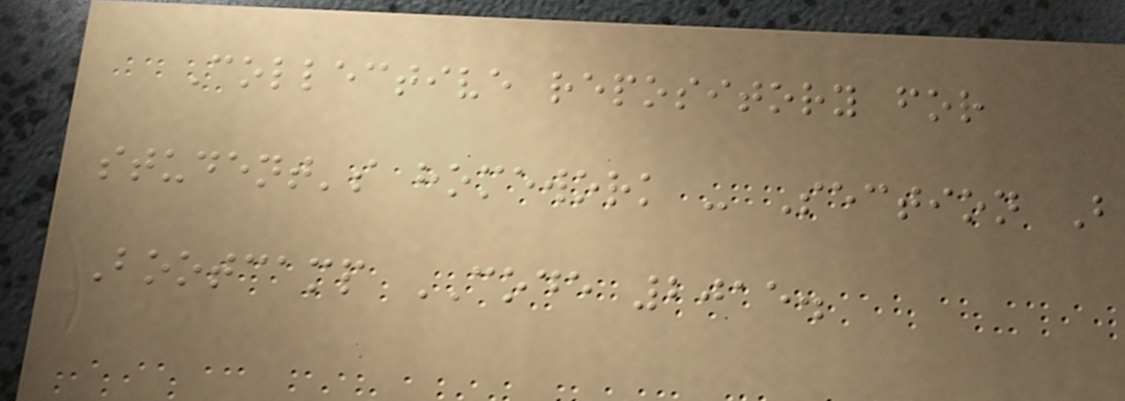Collective repository for
student's homework - Section B
Bootcamp CODE 2015.
